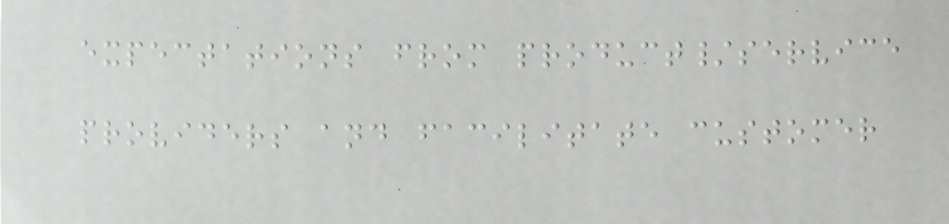expectations from product/service
providers and facilitate customer
